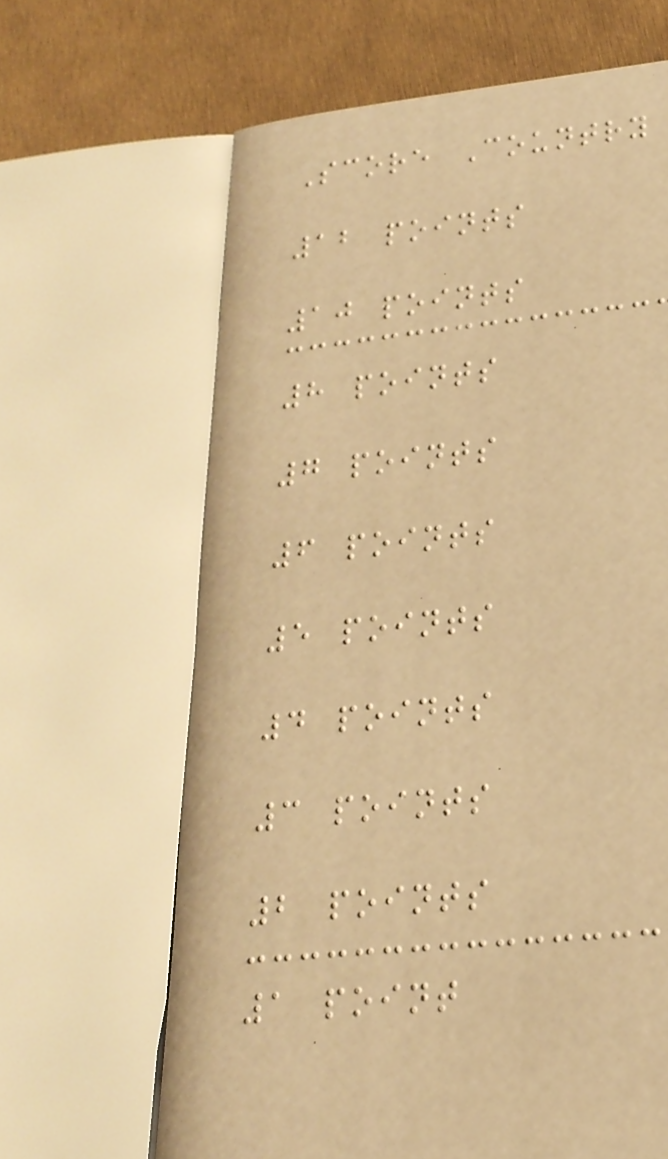Score Country
12 points
10 points
8 points
7 points
6 points
5 points
4 points
3 points
2 points
1 point
